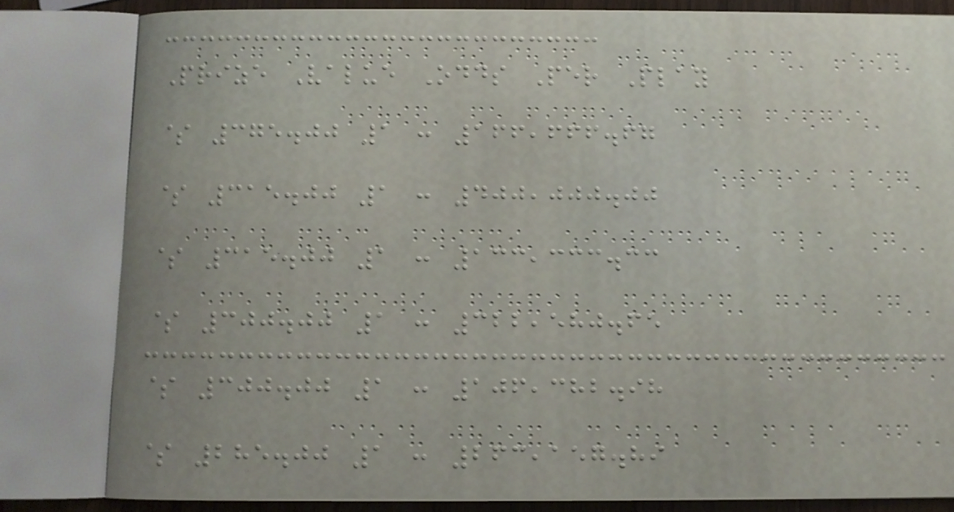Prize Value Odds Per Play
$ 375.00 1 : 166,666.67
$ 315.00 1 : 400,000.00
$ 315.00 1 : 133,333.33
$ 300.00 1 : 322,580.65
$ 300.00 1 : 106,382.98
$ 285.00 1 : 263,157.89
